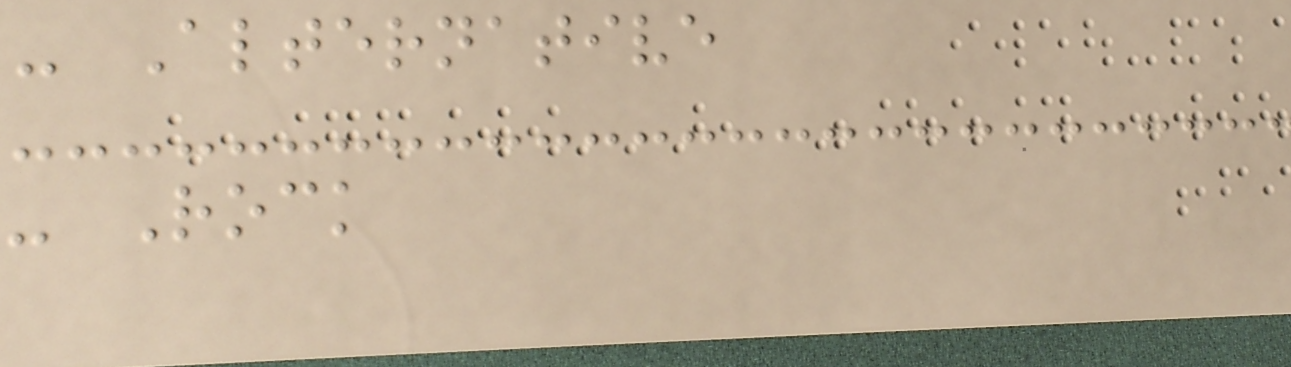- Alternative
- Rock
